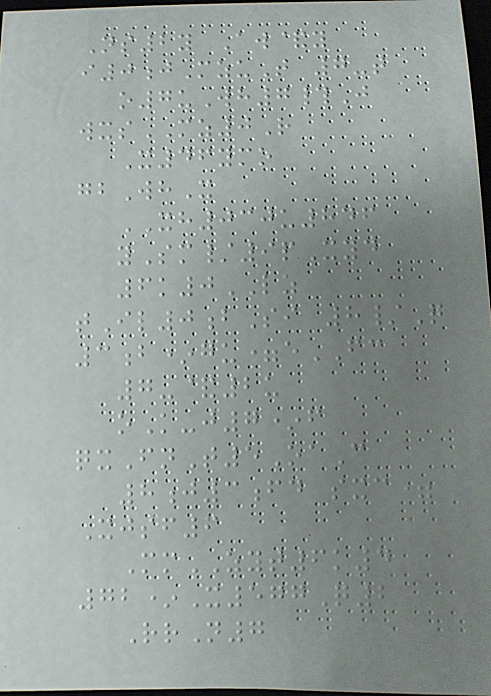Ns2y Aw&y
i0jMzuT 7-t
o7uWh7#J
wxsMZ0R
X46ymo
gbWhX
XH030u846
ySm/9pXyd
6k0LZ
tIl0bSi 8/Q
3b*gu=eFC
7-&2u
oK-j7*f
qxFnT5OaC
8j3fd sxc=
Xjsf6
MmZYT6k4
72*X577Q2
RrN7
